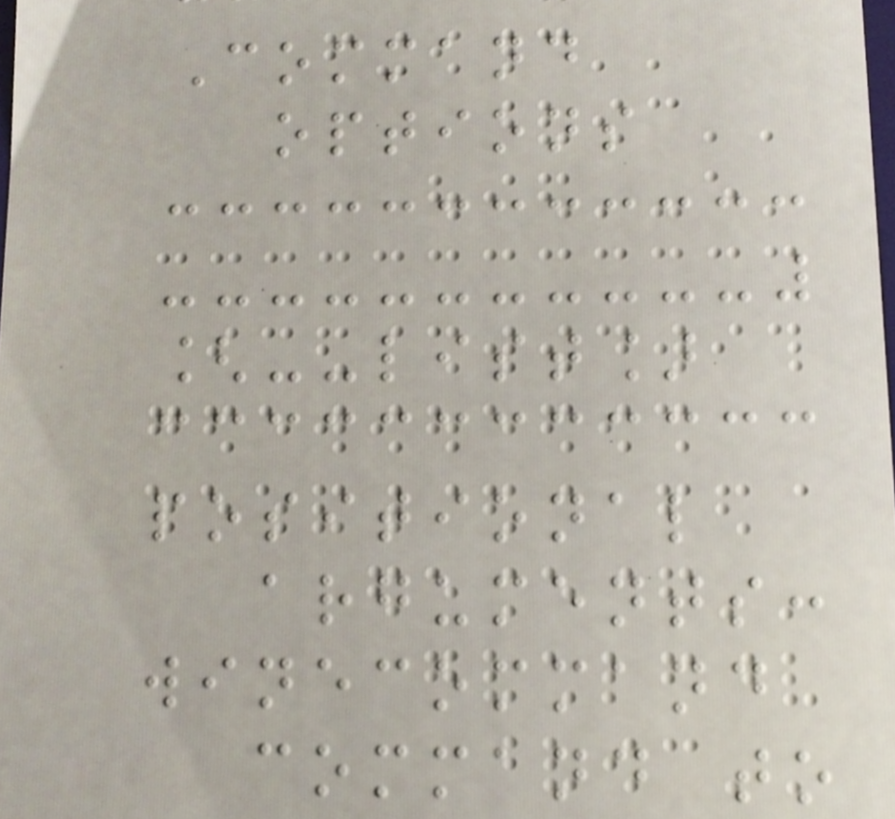Command
options
[--list]
positional
arguments:
winecommand
command to
